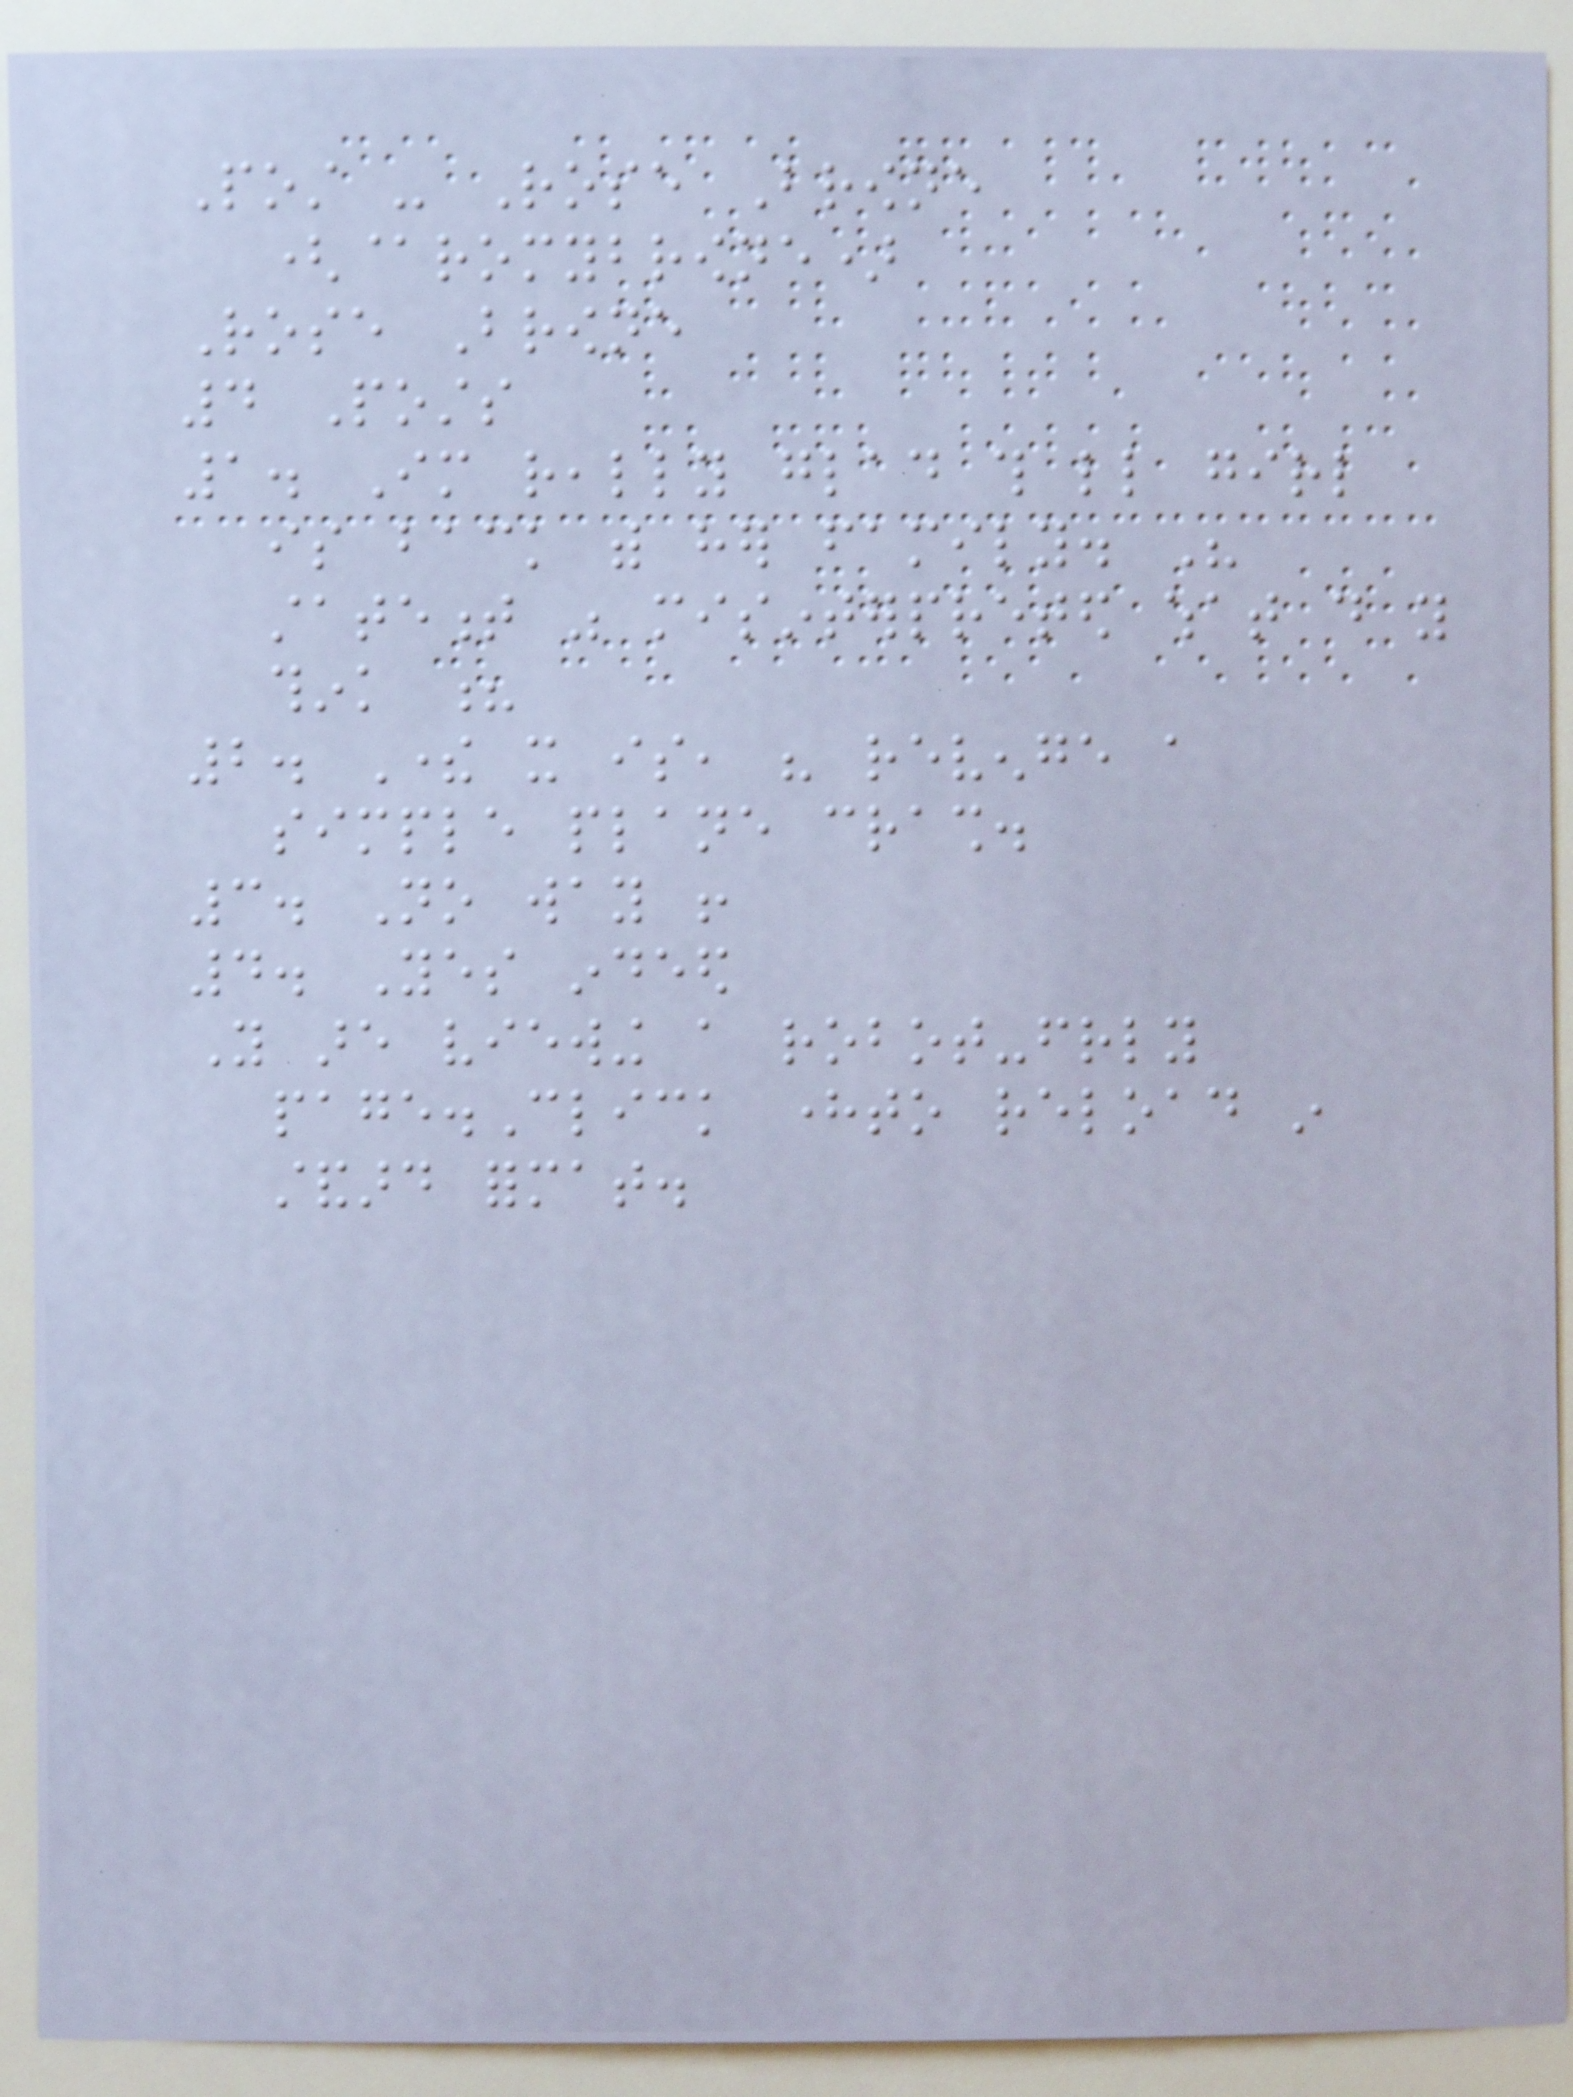Post - Rose Browne
(@romybrowne)
Rose Browne
4 Posts
1. Im really glad this little girl
is back with her family. His
statement was misinterpreted what do you
think ?
2. There it is, his revenge a
simple plane crash.
3. No way !
4. Yes indeed
You are viewing a robot-friendly
page.Click hereto reload in
standard format.
